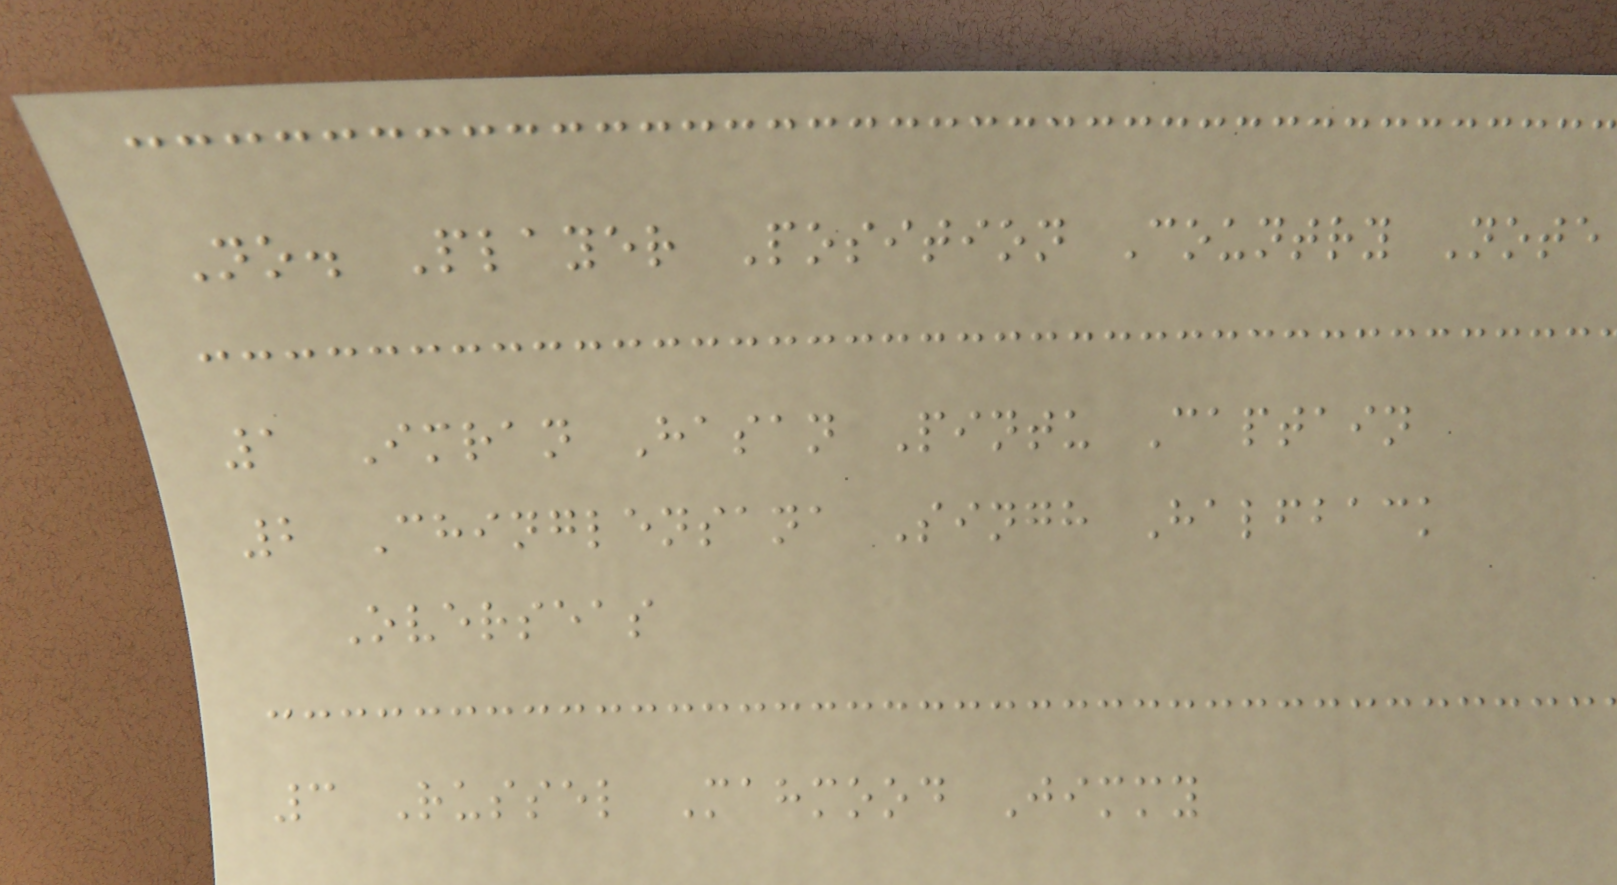No. Player Position Country Note
1 Imran Hasan Pintu Captain
2 Chinglensana Singh Halfback
Overseas
3 Russel Mahmood Jimmy
